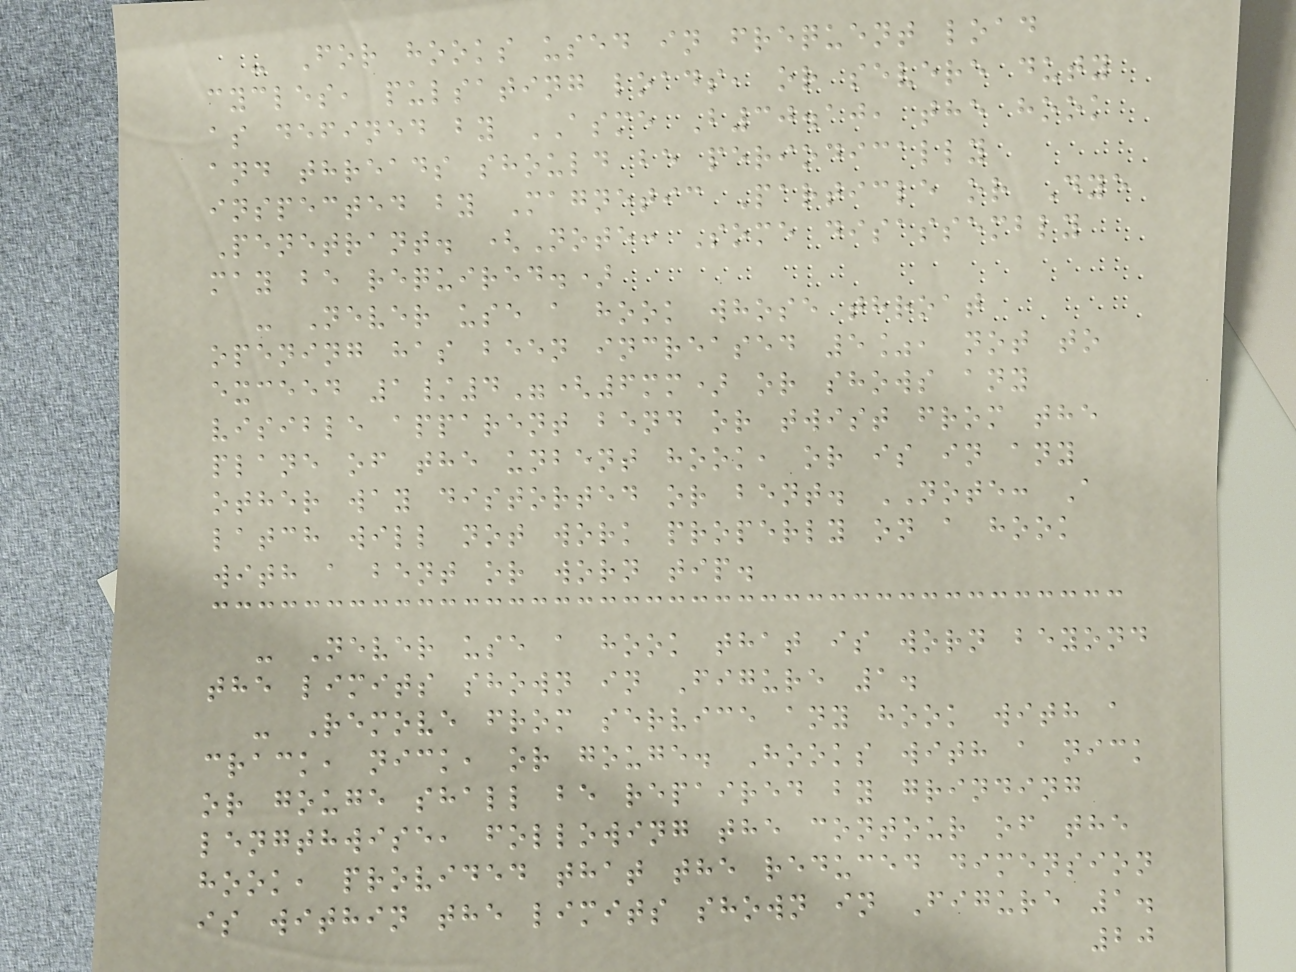- For hooks used in frequent load
cycles, pulsating loads, or severe duty
as defined by ASME B30.10, the hook
and threads should be periodically
inspected by Magnetic Particle or Dye
Penetrant. (Note: Some disassembly
may be required.)
- Never use a hook whose throat
opening has been increased 5%, not to
exceed 1/4"(6mm) or shows any
visible apparent bend or twist from the
plane of the unbent hook, or is in any
other way distorted or bent. NOTE: A
latch will not work properly on a hook
with a bent or worn tip.
- Never use a hook that is worn beyond
the limits shown in Figure 1.
- Remove from service any hook with a
crack, nick, or gouge. Hooks with a nick
or gouge shall be repaired by grinding
lengthwise, following the contour of the
hook, provided that the reduced dimension
is within the limits shown in Figure 1.
20
